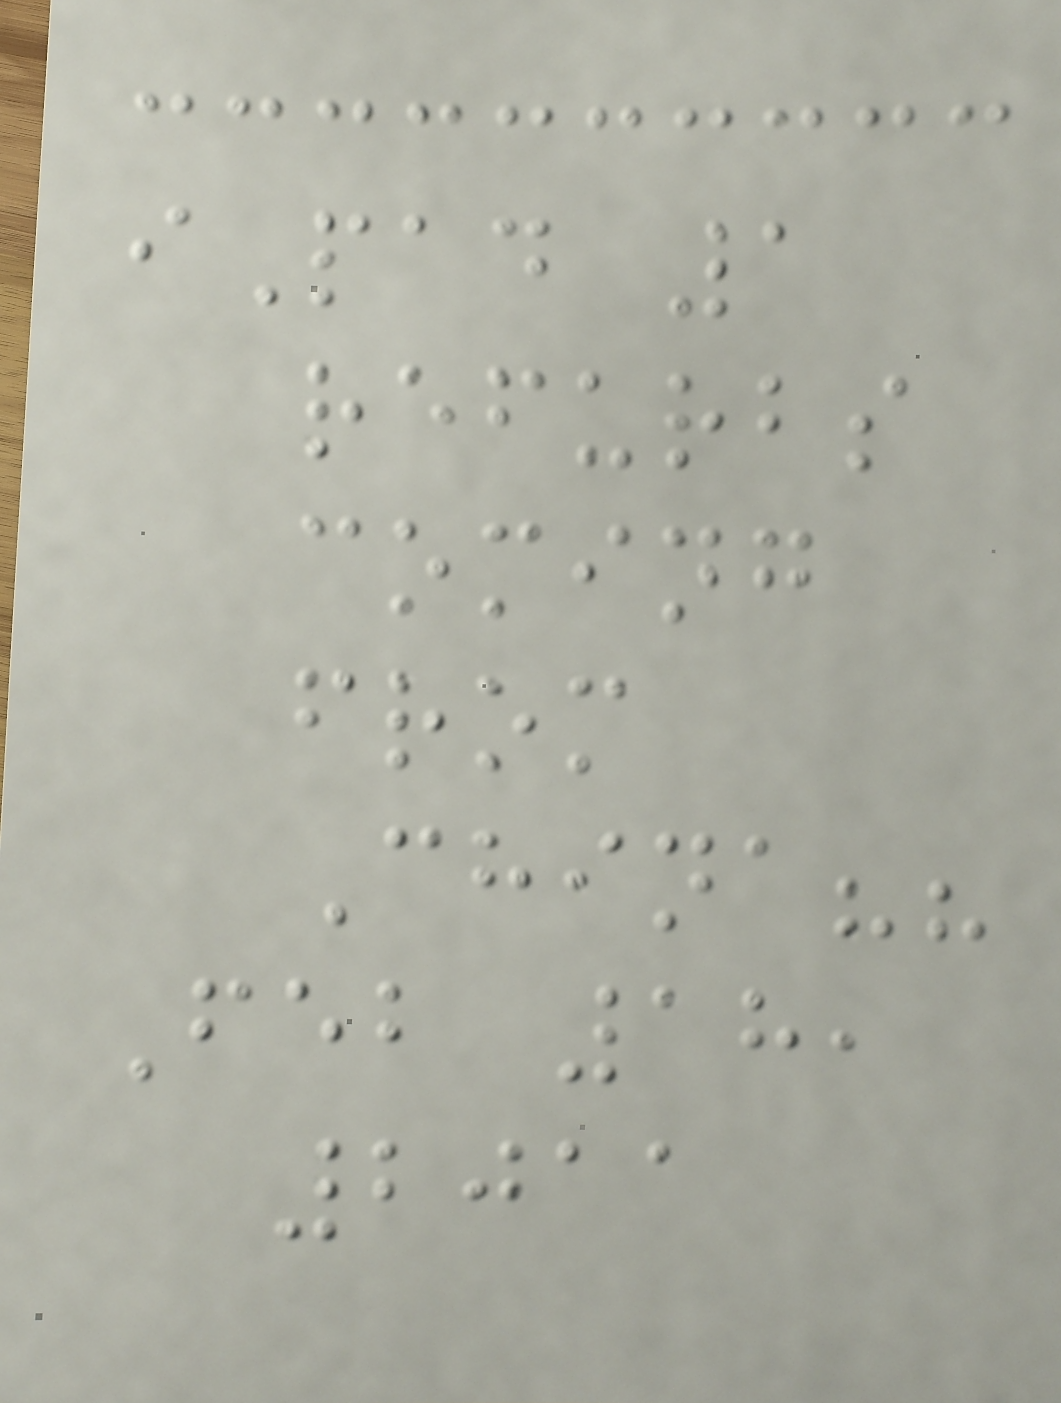iPad 1
refurbs
coming
from
China??
Feb 18,
2011
